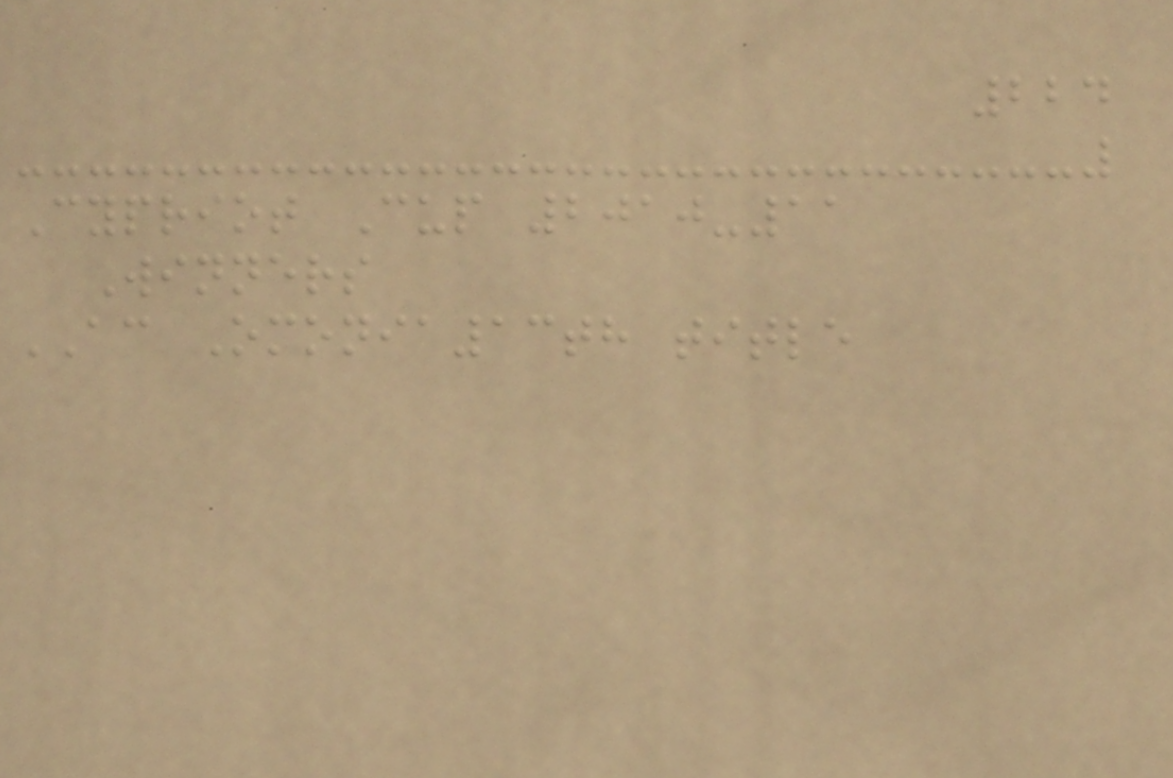224
Cypriot Cup 2010-11
Winners
AC Omonia13th title
